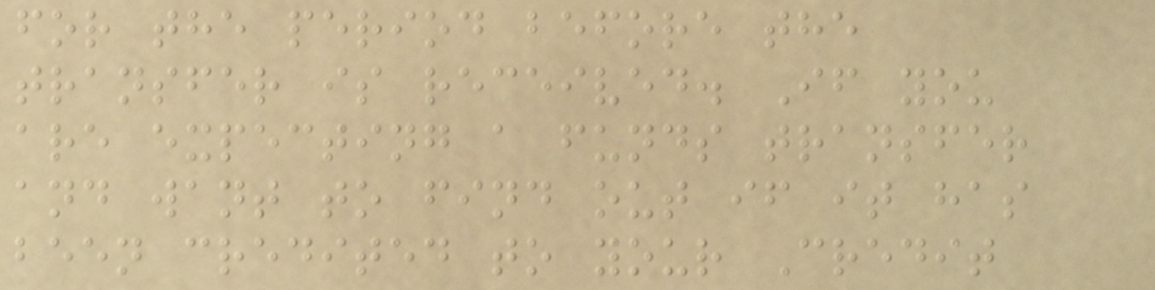for the period before the
transfer is received. If you
are expecting a funds transfer
and want to find out if it has
been credited to your Credit
